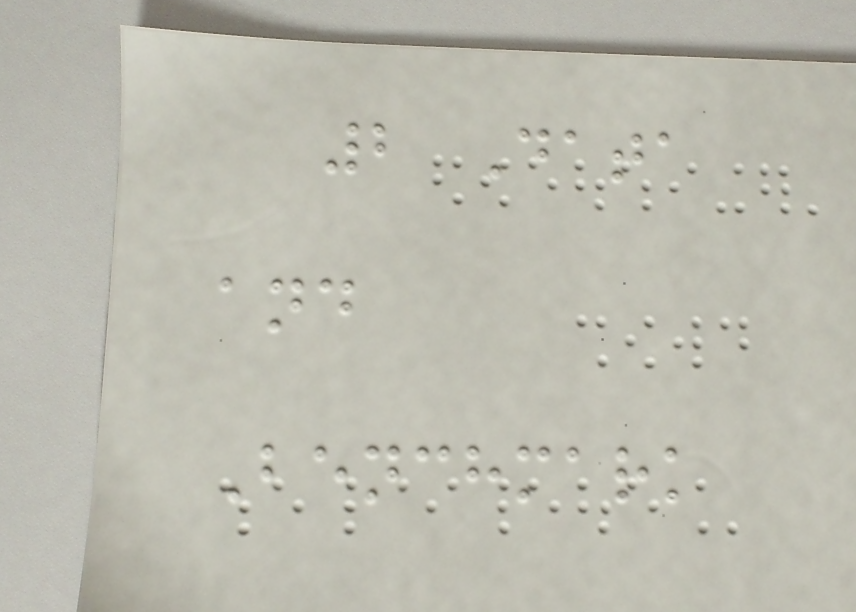2 Data
and
Benchmark
